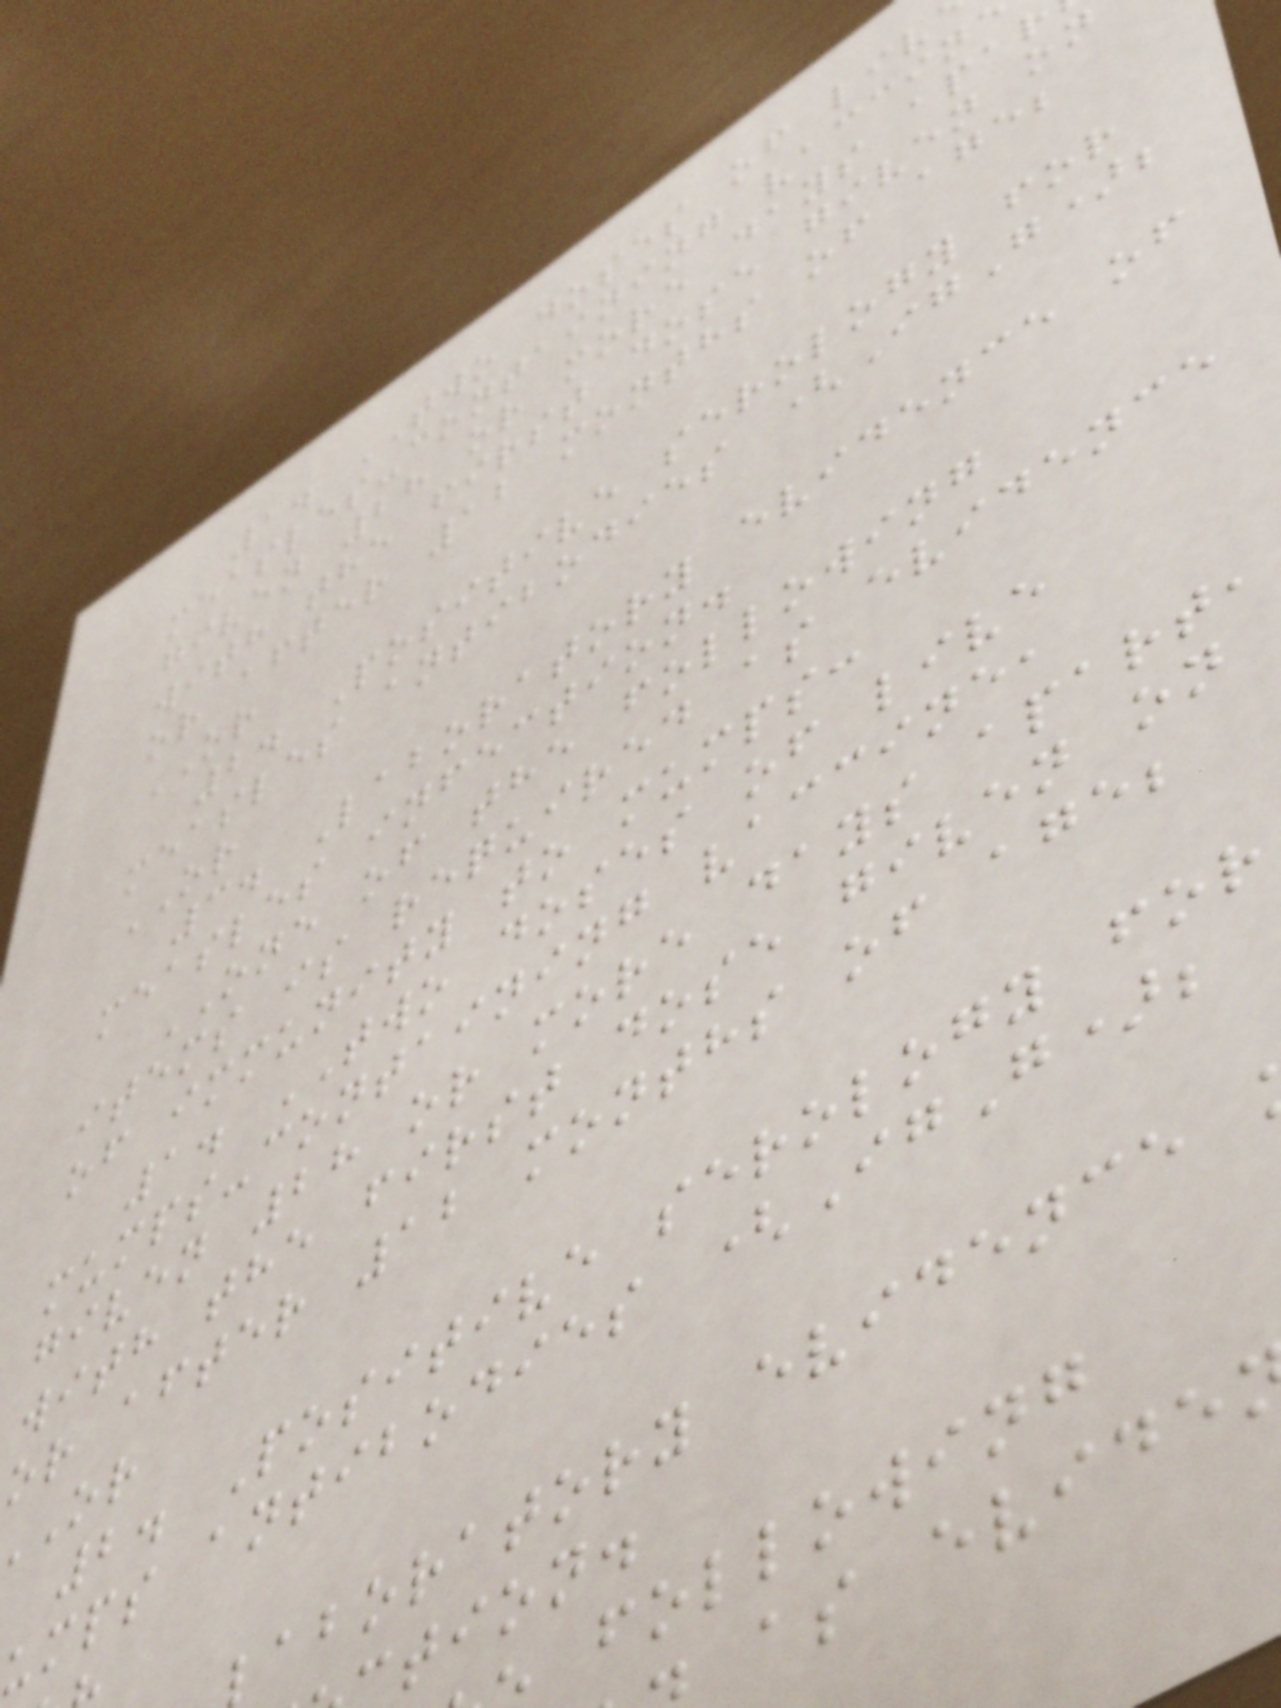1. TWO doses of liv
measles-containing vaccin
given 28 or more days apar
with the first dose given on
or after 12 months of age;
OR
2. Positive serology for
measles antibodies (IgG);
OR
3. Laboratory evidence of
measles infection.
ONE of the following
items is required as evidence
of immunity to mumps:
1. TWO doses of live
mumps-containing vaccine,
given 28 or more days apart,
with the first dose given on
or after 12 months of age;
2. Positive serology for
umps antibodies (IgG);
aboratory evidence
tion.
following
as evide
